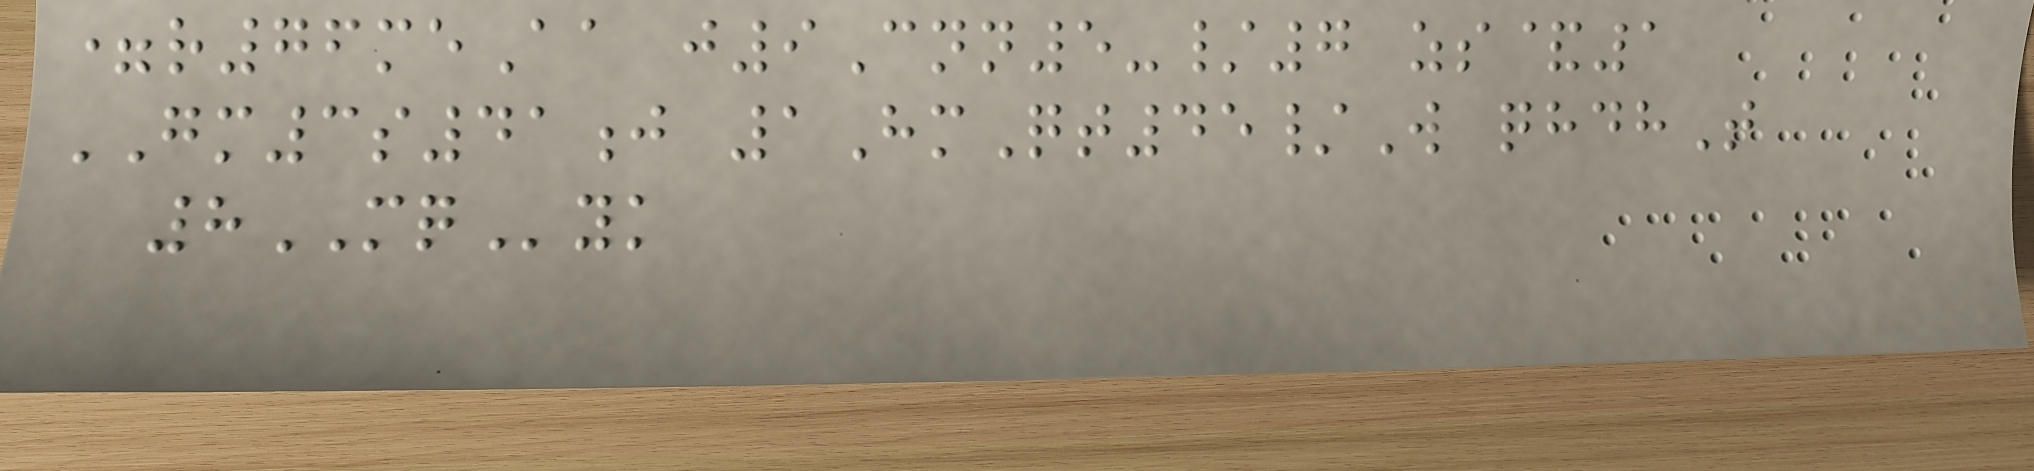=r76meAa j9Cnn5-/7 zs&1
GM3s41j 1HmQt45/W qhdhT
8MQyk
